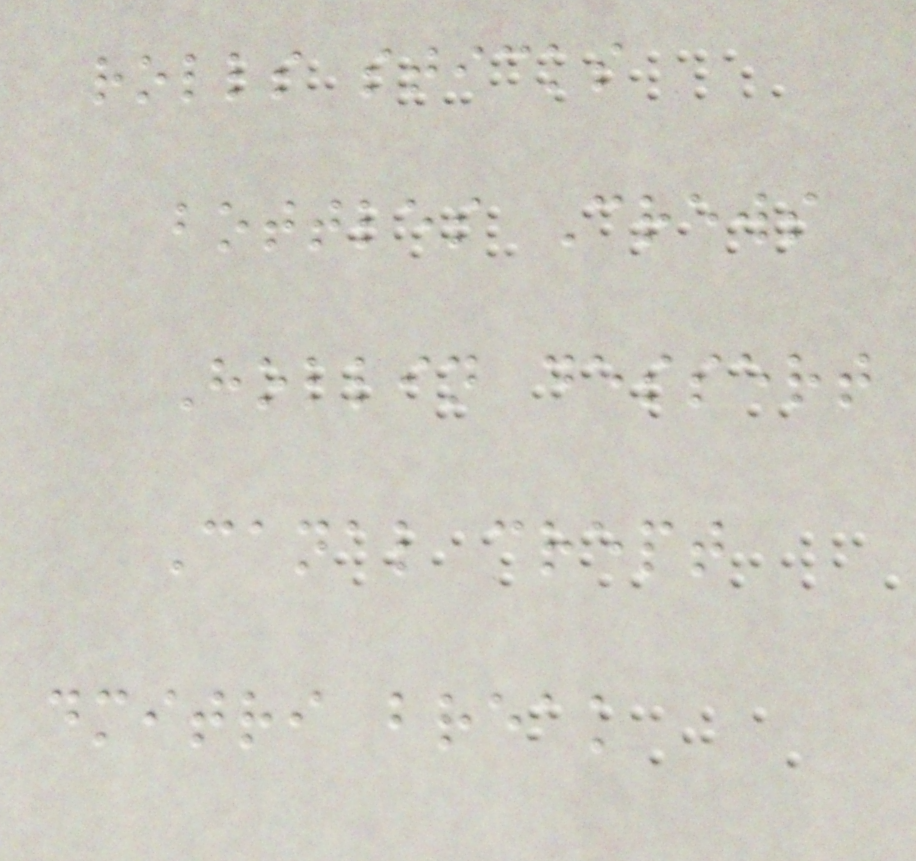rolls sticks
bottles Crews
Hollin dessert
Canal crept
dmitri break
